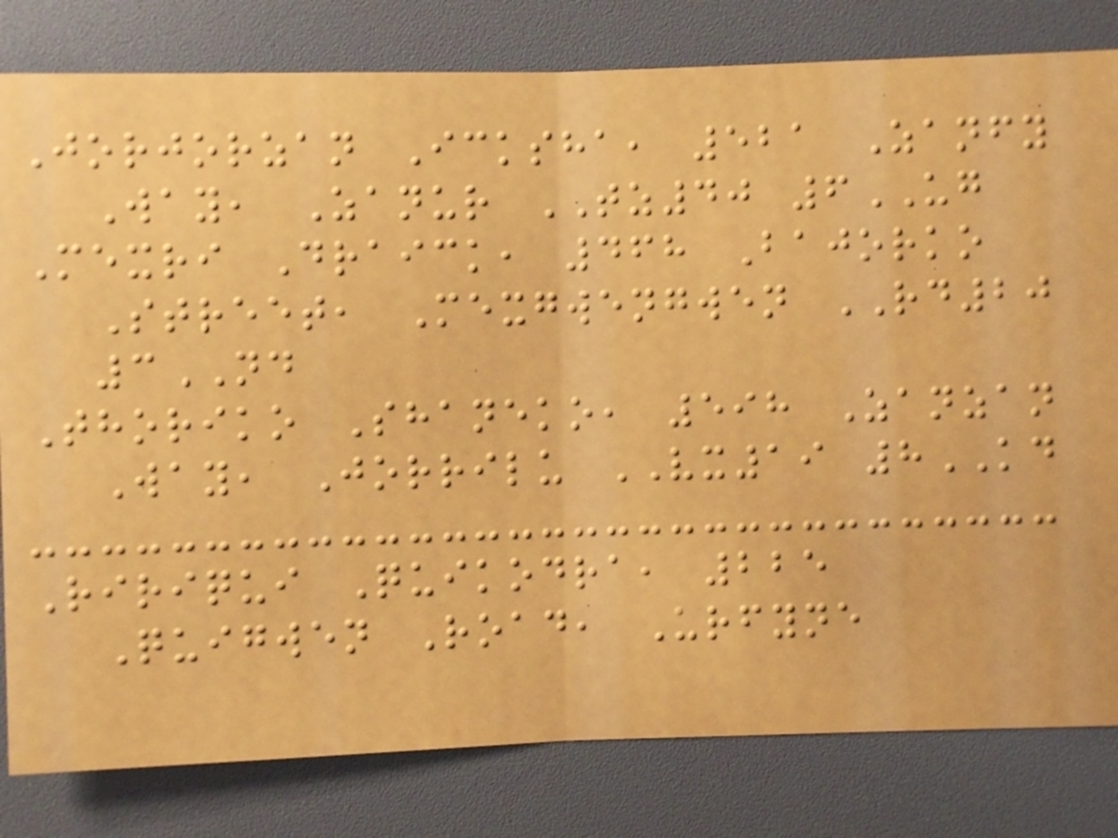Jorjorzan Icksha, 521 Zanfy
Way, Zanur TZ40 6UG
Mexri Draick, 468 Bajorko
Street, Mexgwengwen RD20
3ND
Thoriko Shaneko, 598 Zanzan
Way, Jorrilu VX19 8KD
Ririqui Quikodra, 225
Quigwen Road, Urfyne
